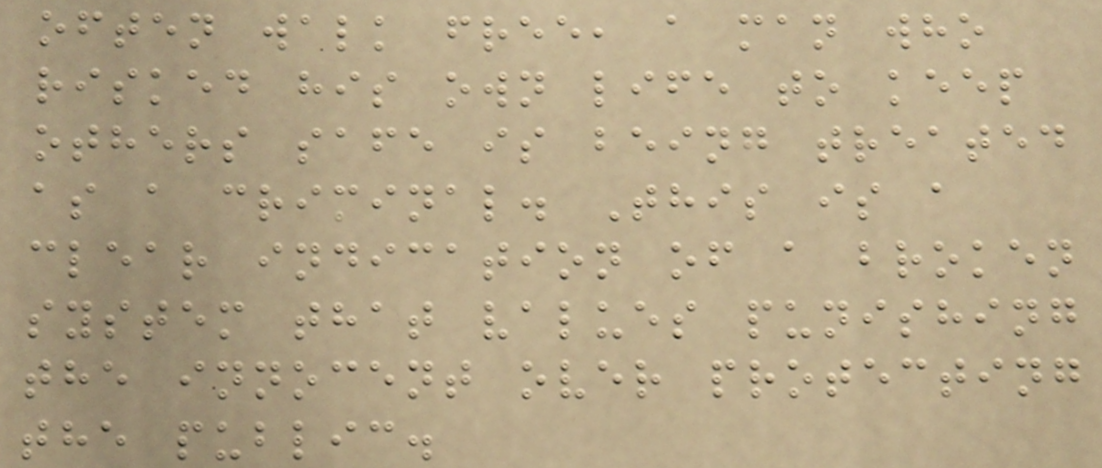often walk free, a man who
risked his own life to keep
others safe is being treated
as a criminal. This is a
clear indication of a broken
system that values punishing
the innocent over protecting
the public.
